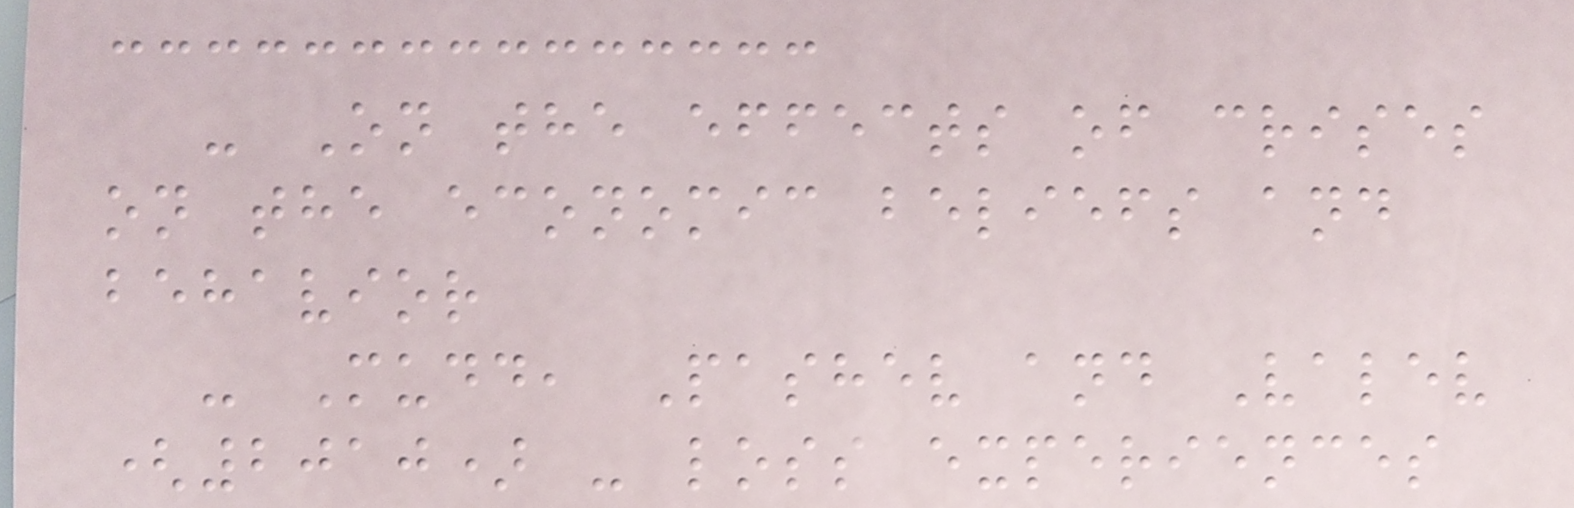- On the effects of crises
on the economic beliefs and
behavior
- Mudd, Pashev and Valev
(2010) - loss experiences
